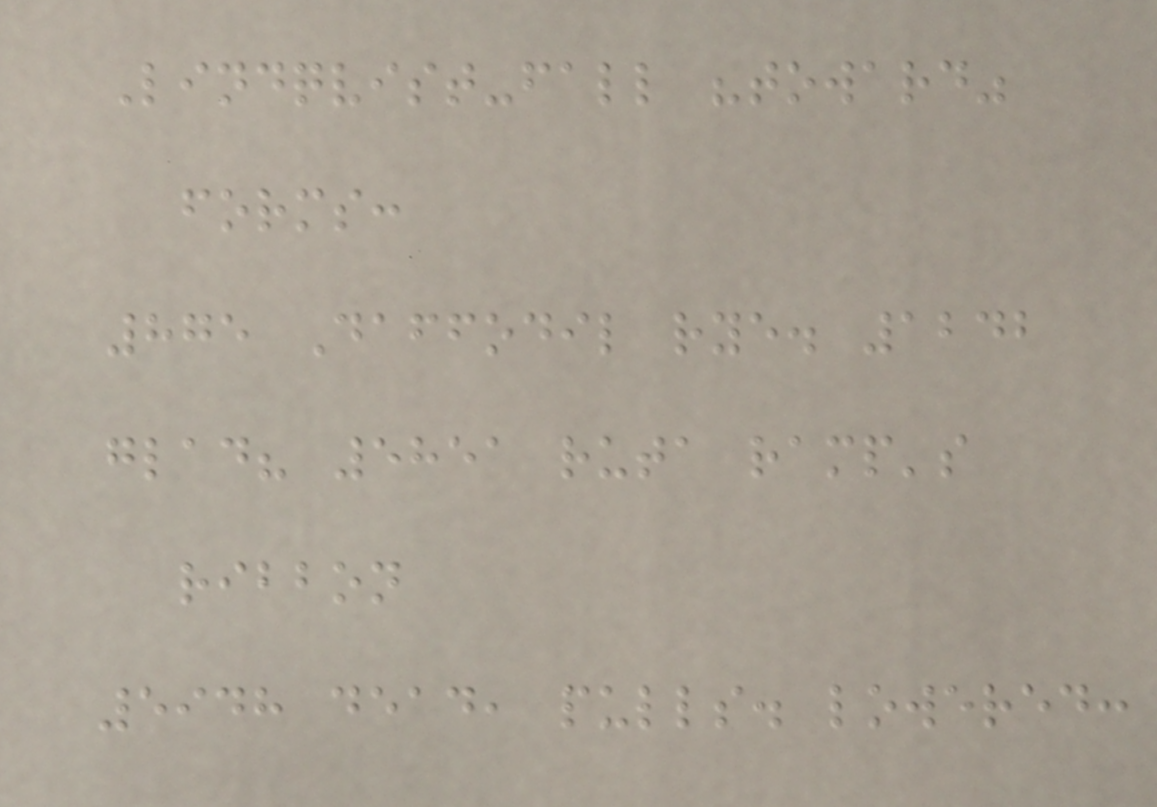Lindqvist-fall "toward"
forms:
875 Daffodil rye. 1242
glad? 5851 ruta ramp's
ribbon
5948 dead, pulls. lowered:
